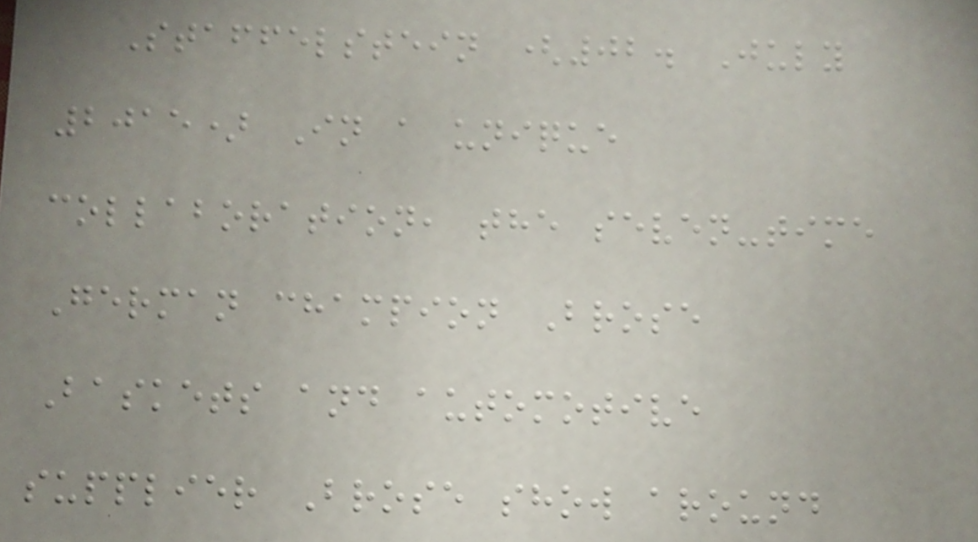Staffelstein (02. July
2015) In a unique
collaboration, the seven-time
German champion Brose
Baskets and automotive
supplier Brose show around
